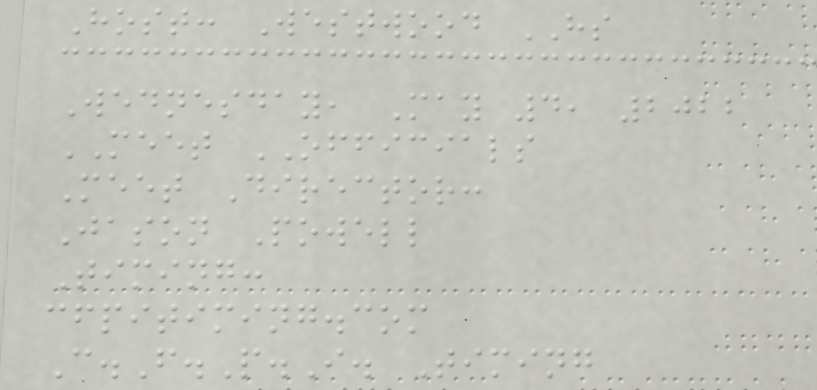Host: Westwood HS
Wednesday, May 4, 2022
MEET OFFICIALS
Meet Director:
Jason Powell
Timing:
cfpitiming.com
C.F.P.I. Timing
